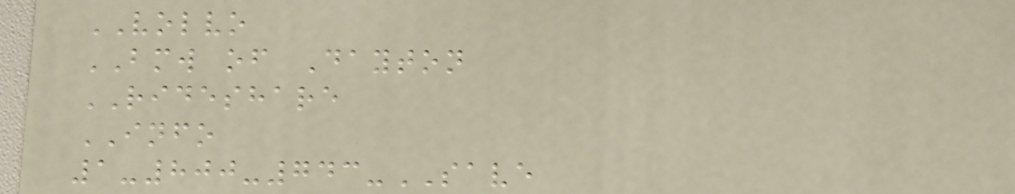VOLVO
BMW of Dayton
RIDESHARE
INFO
1-800-743-SAVE
